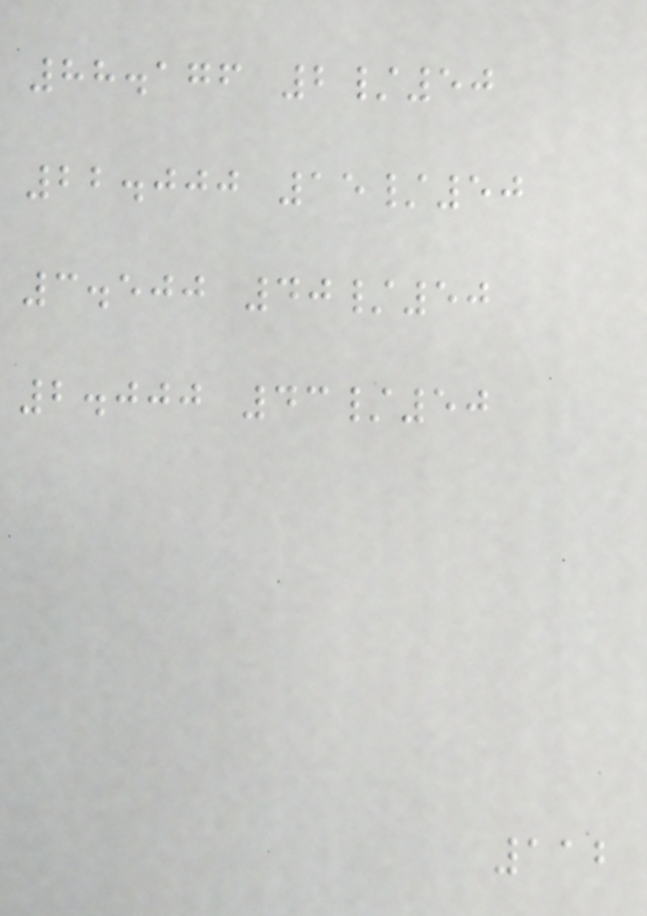88.176 2/50
22.000 15/50
3.500 40/50
2.000 43/50
112
